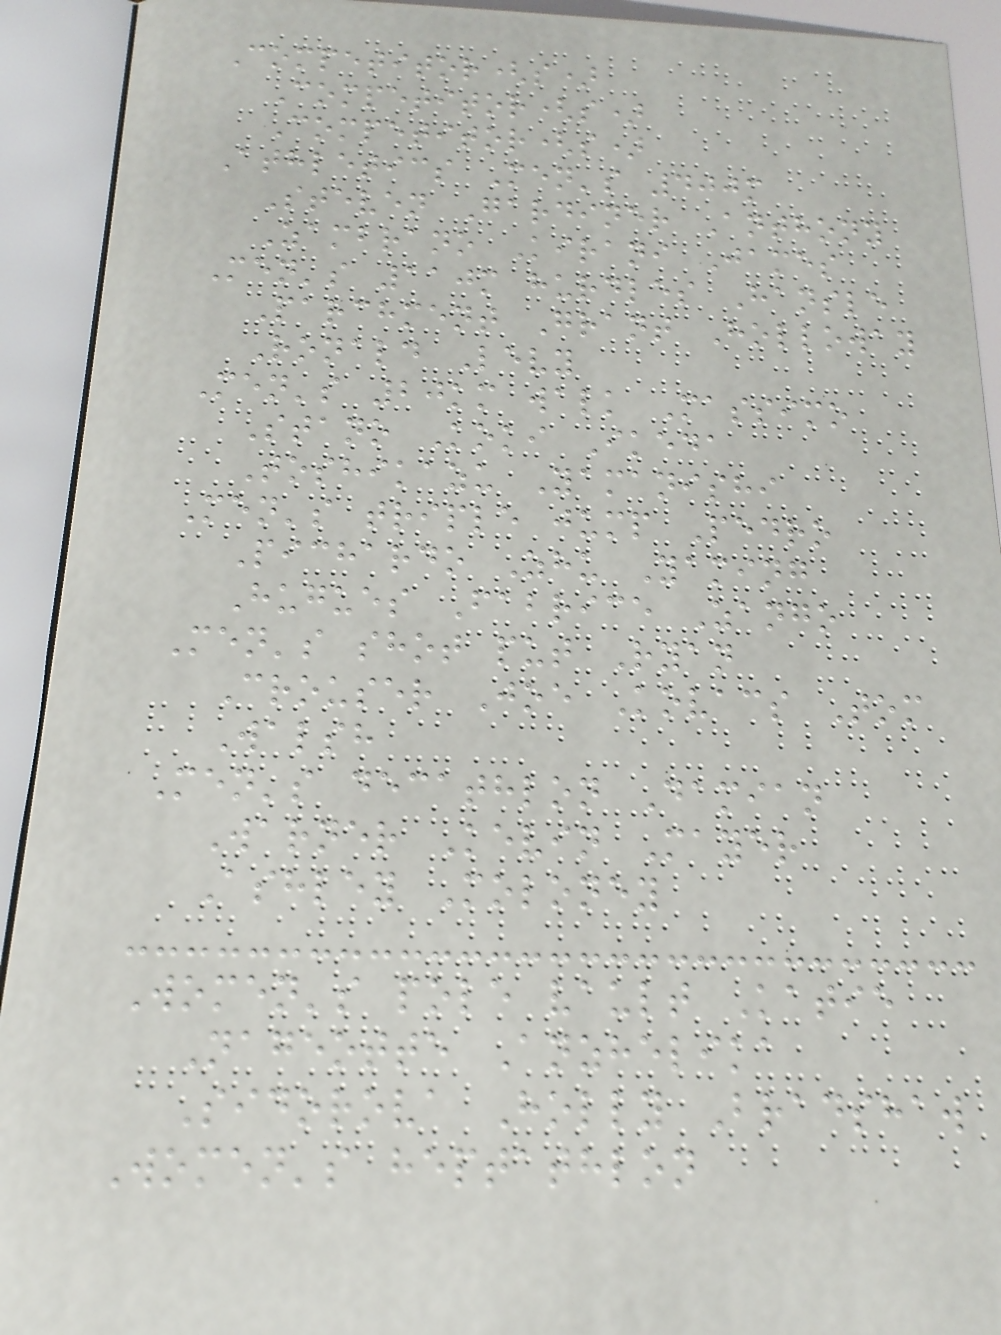Competitor(s)
Competitor(s)
Competitor(s)
Athletics Men's 400m
Steven Gardiner Anthony
Zambrano Kirani James
Men's 110m hurdles Hansle
Parchment Grant Holloway
Ronald Levy
Men's 20km walk Massimo
Stano Koki Ikeda
Toshikazu Yamanishi
Men's triple jump Pedro
Pichardo Zhu Yaming
Hugues Fabrice Zango
Men's shot put Ryan
Crouser Joe Kovacs Tom
Walsh
Men's decathlon Damian
Warner Kevin Mayer
Ashley Moloney
Women's pole vault Katie
Nageotte Anzhelika
Sidorova Holly Bradshaw
Women's heptathlon
